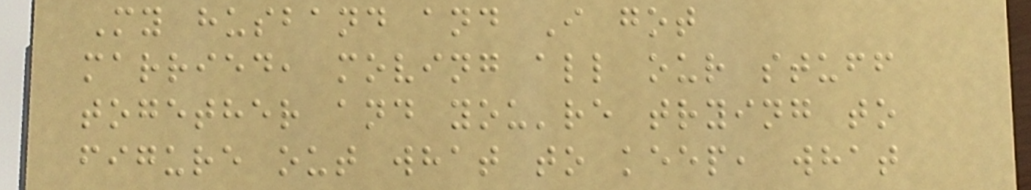My husband and I got
married, moving all our stuff
together and you're trying to
figure out what to keep, what
